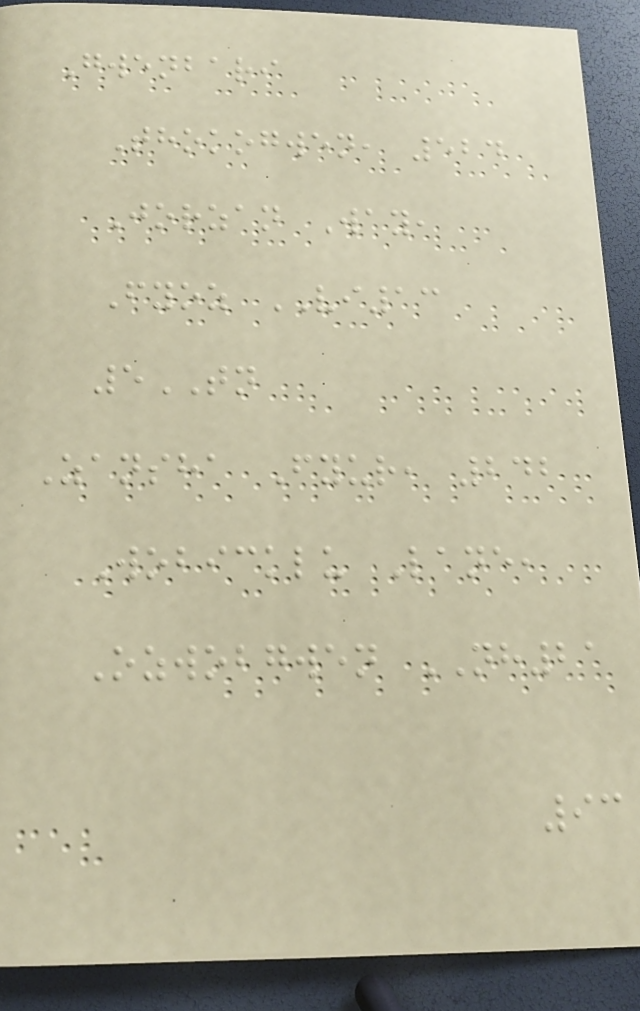Gwenbari
Thokogwen, 524
Jorzan Way,
Fyoz VI13
5TN
Zansha Fyur, 242
Wobicklu Lane,
Ozwobgwen NH21
93
